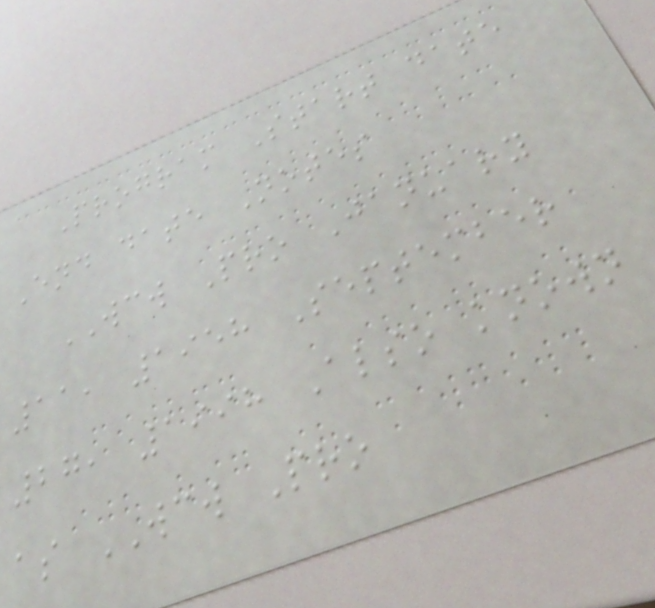Program Start date
End date Notes
WCW Pro January
11, 1958 September
27, 1998 Also known
as WCW Pro
